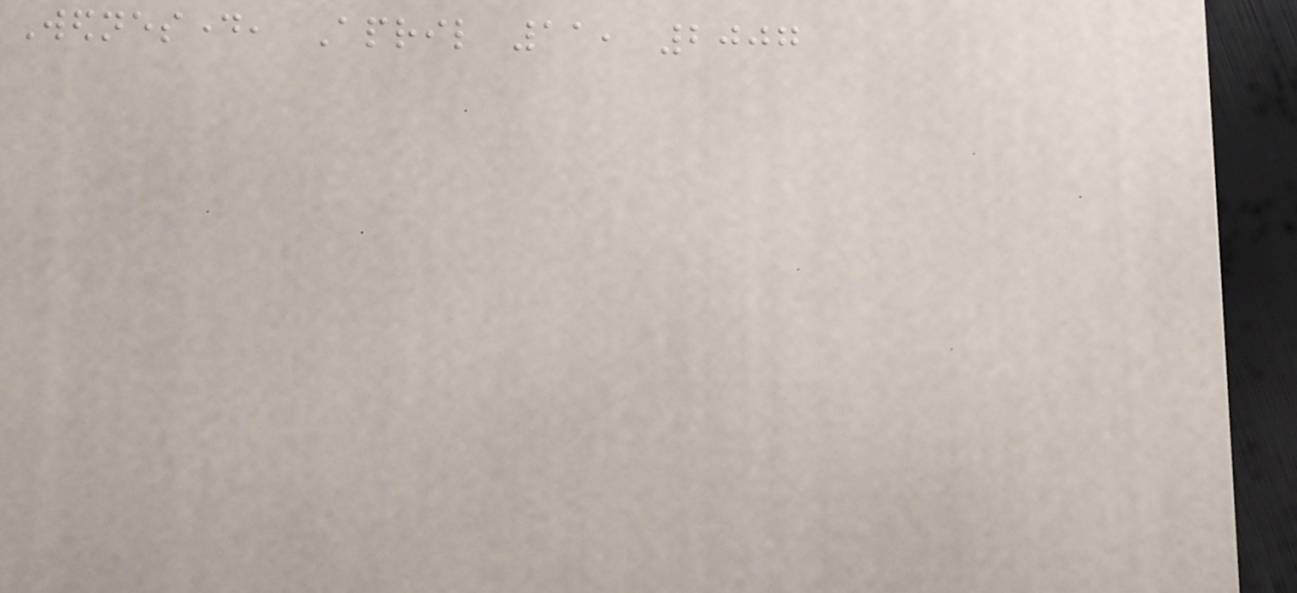Wednesday, April 11, 2007
